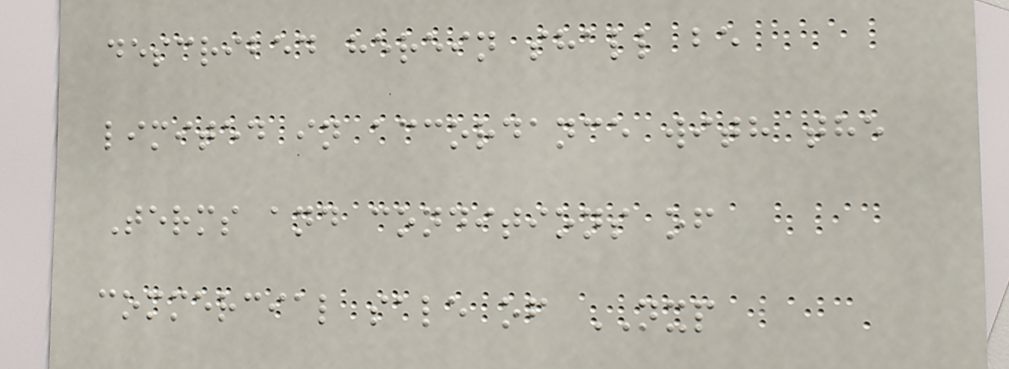described herein shall be
limited in accordance with the
Terms and conditions of
commercial sale of NXP
